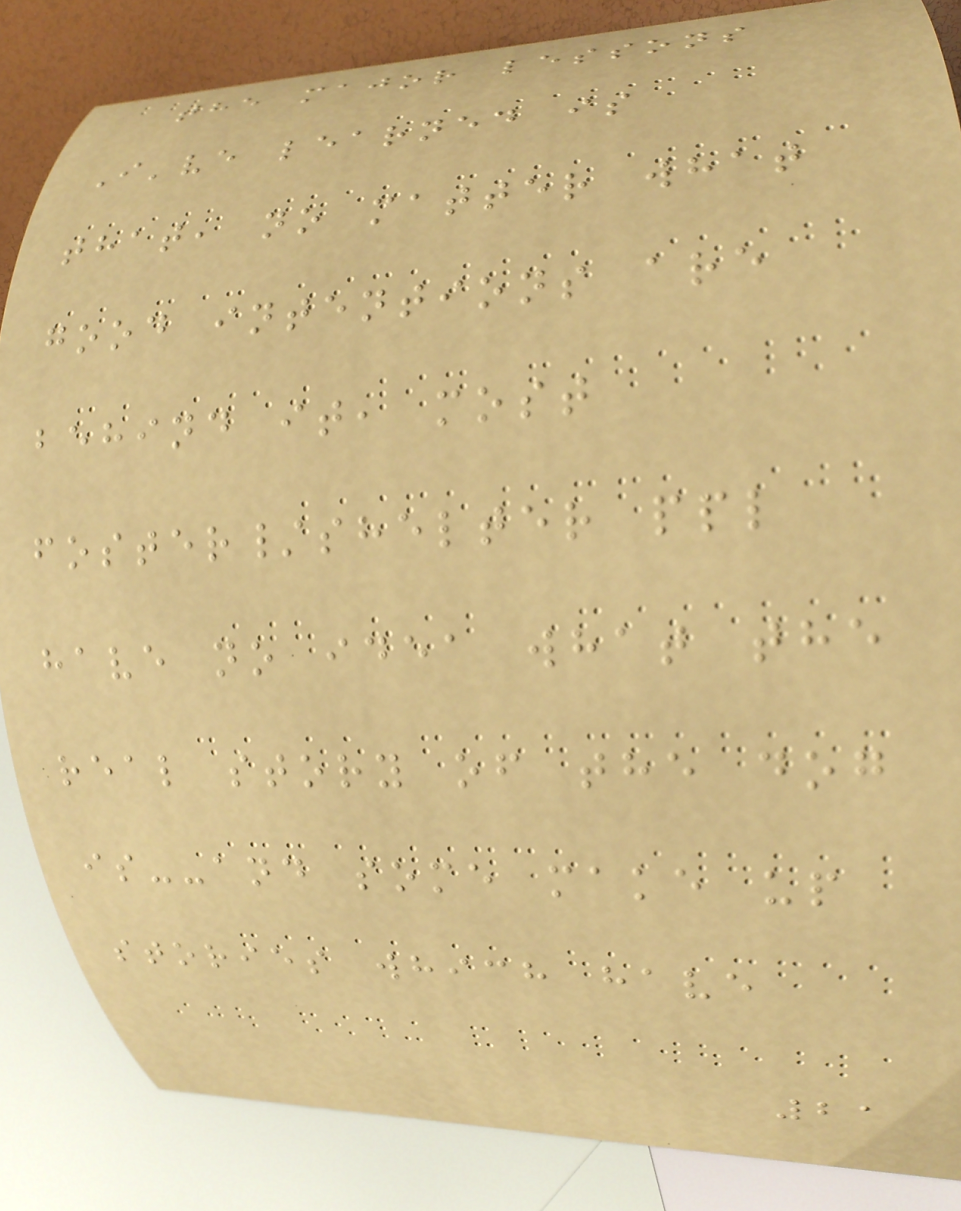the major lessons
I've learned is
that, no matter what
good intentions are
behind it, most
foster/shelter ppl
have no idea what the
real story of the dog
is--and some make up
stories which have
21
